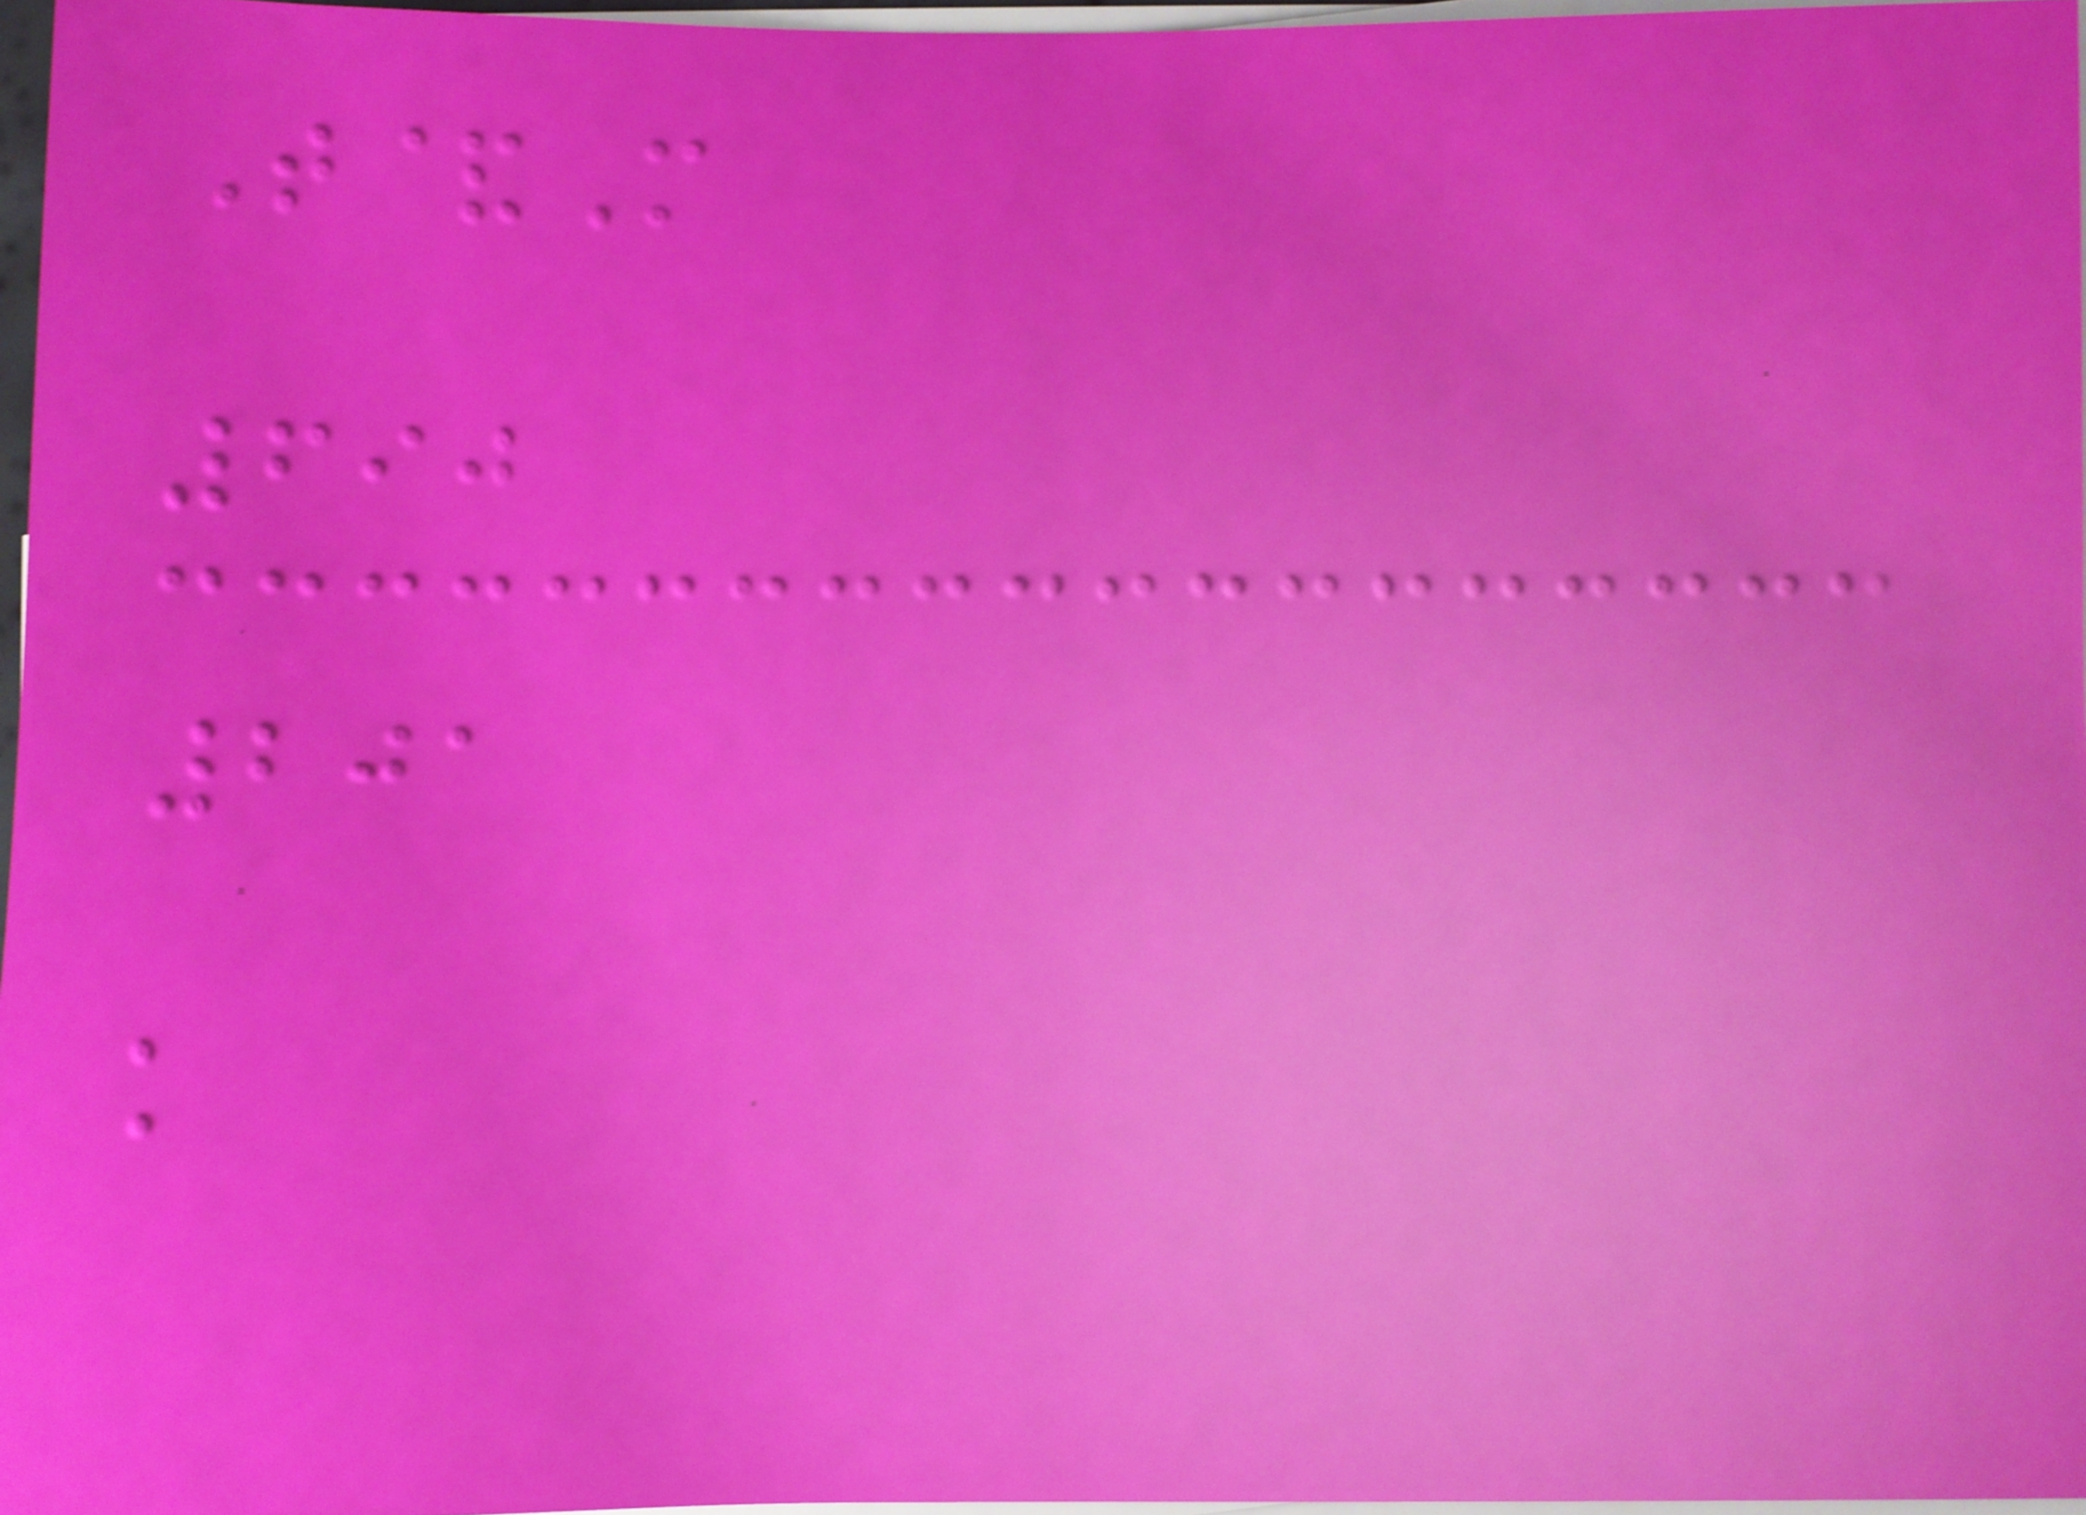T&M
690
201
k
